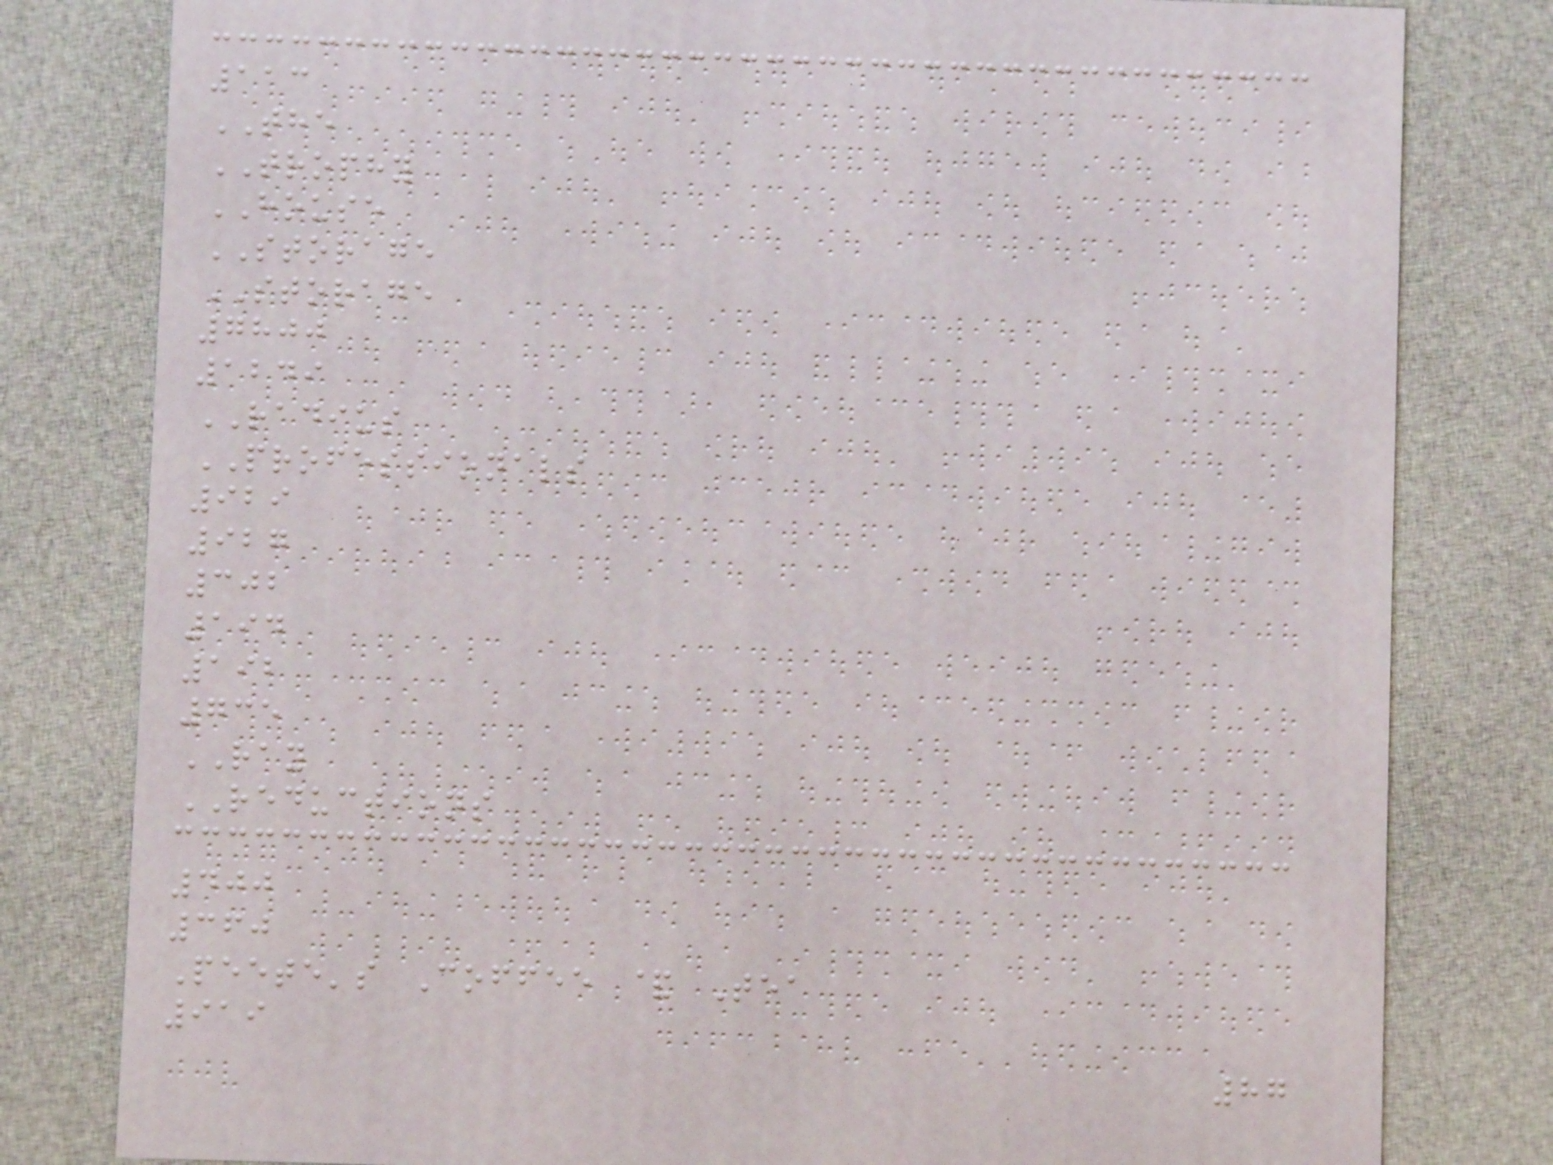113
THE
TROPHY
HOUSE
STORAGE
STORAGE
7800
1249
RADIUS
PROFESSIONALS
929
927
302
194
192
735
RAY
REDUCTIONS
400
360
Peete's Coffee & Tea
919
87
